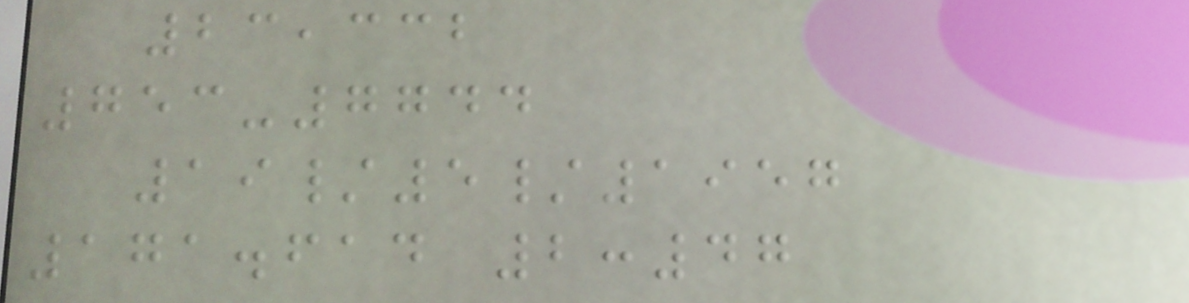23,332
753-7744
19/5/1957
171.614 2:47
